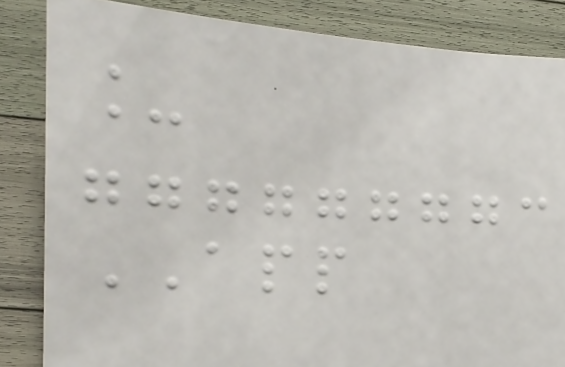_
APP
